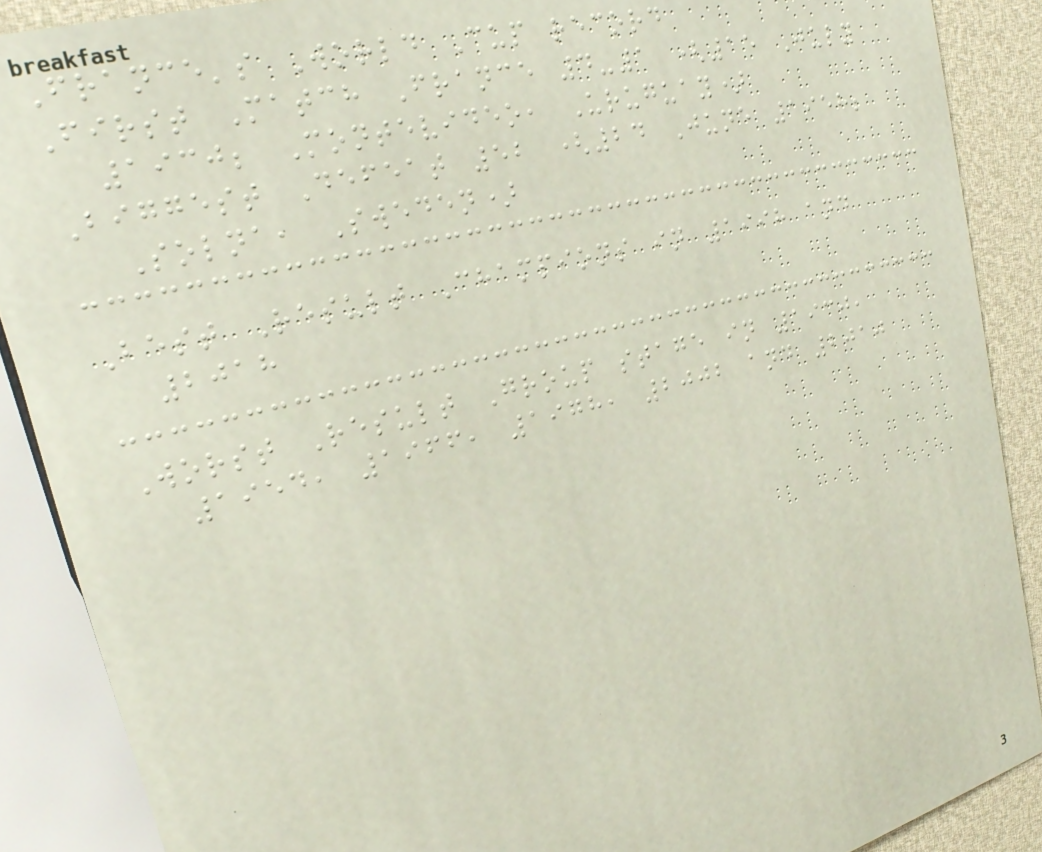France's World Cup record
First Match France 4-1 (15 July
1930; Montevideo, Uruguay)
Biggest Defeat 52 (24 June 1958;
Solna, Sweden)
Best Result Champions in 1998 and
2018
Worst Result Group stage in 1930,
1954, 1966, 1978, 2002 and 2010
